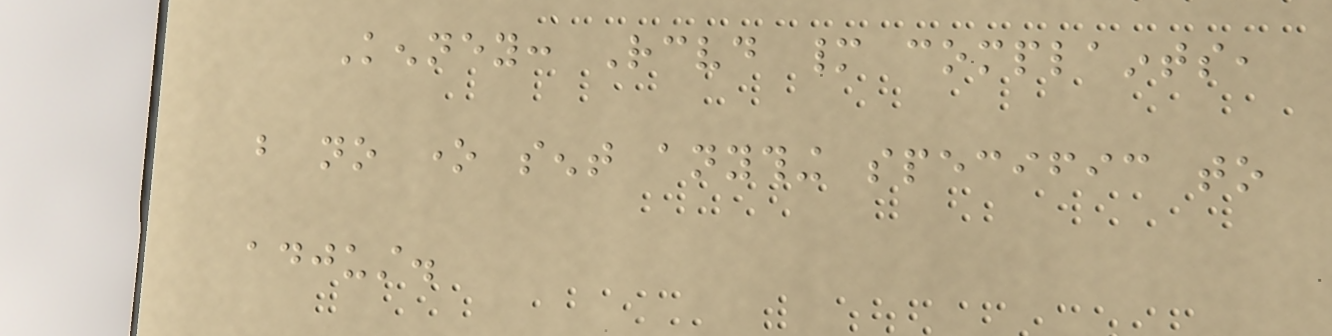Kenney: Received many complaints,
but no one sent anything specific to
adjust.
